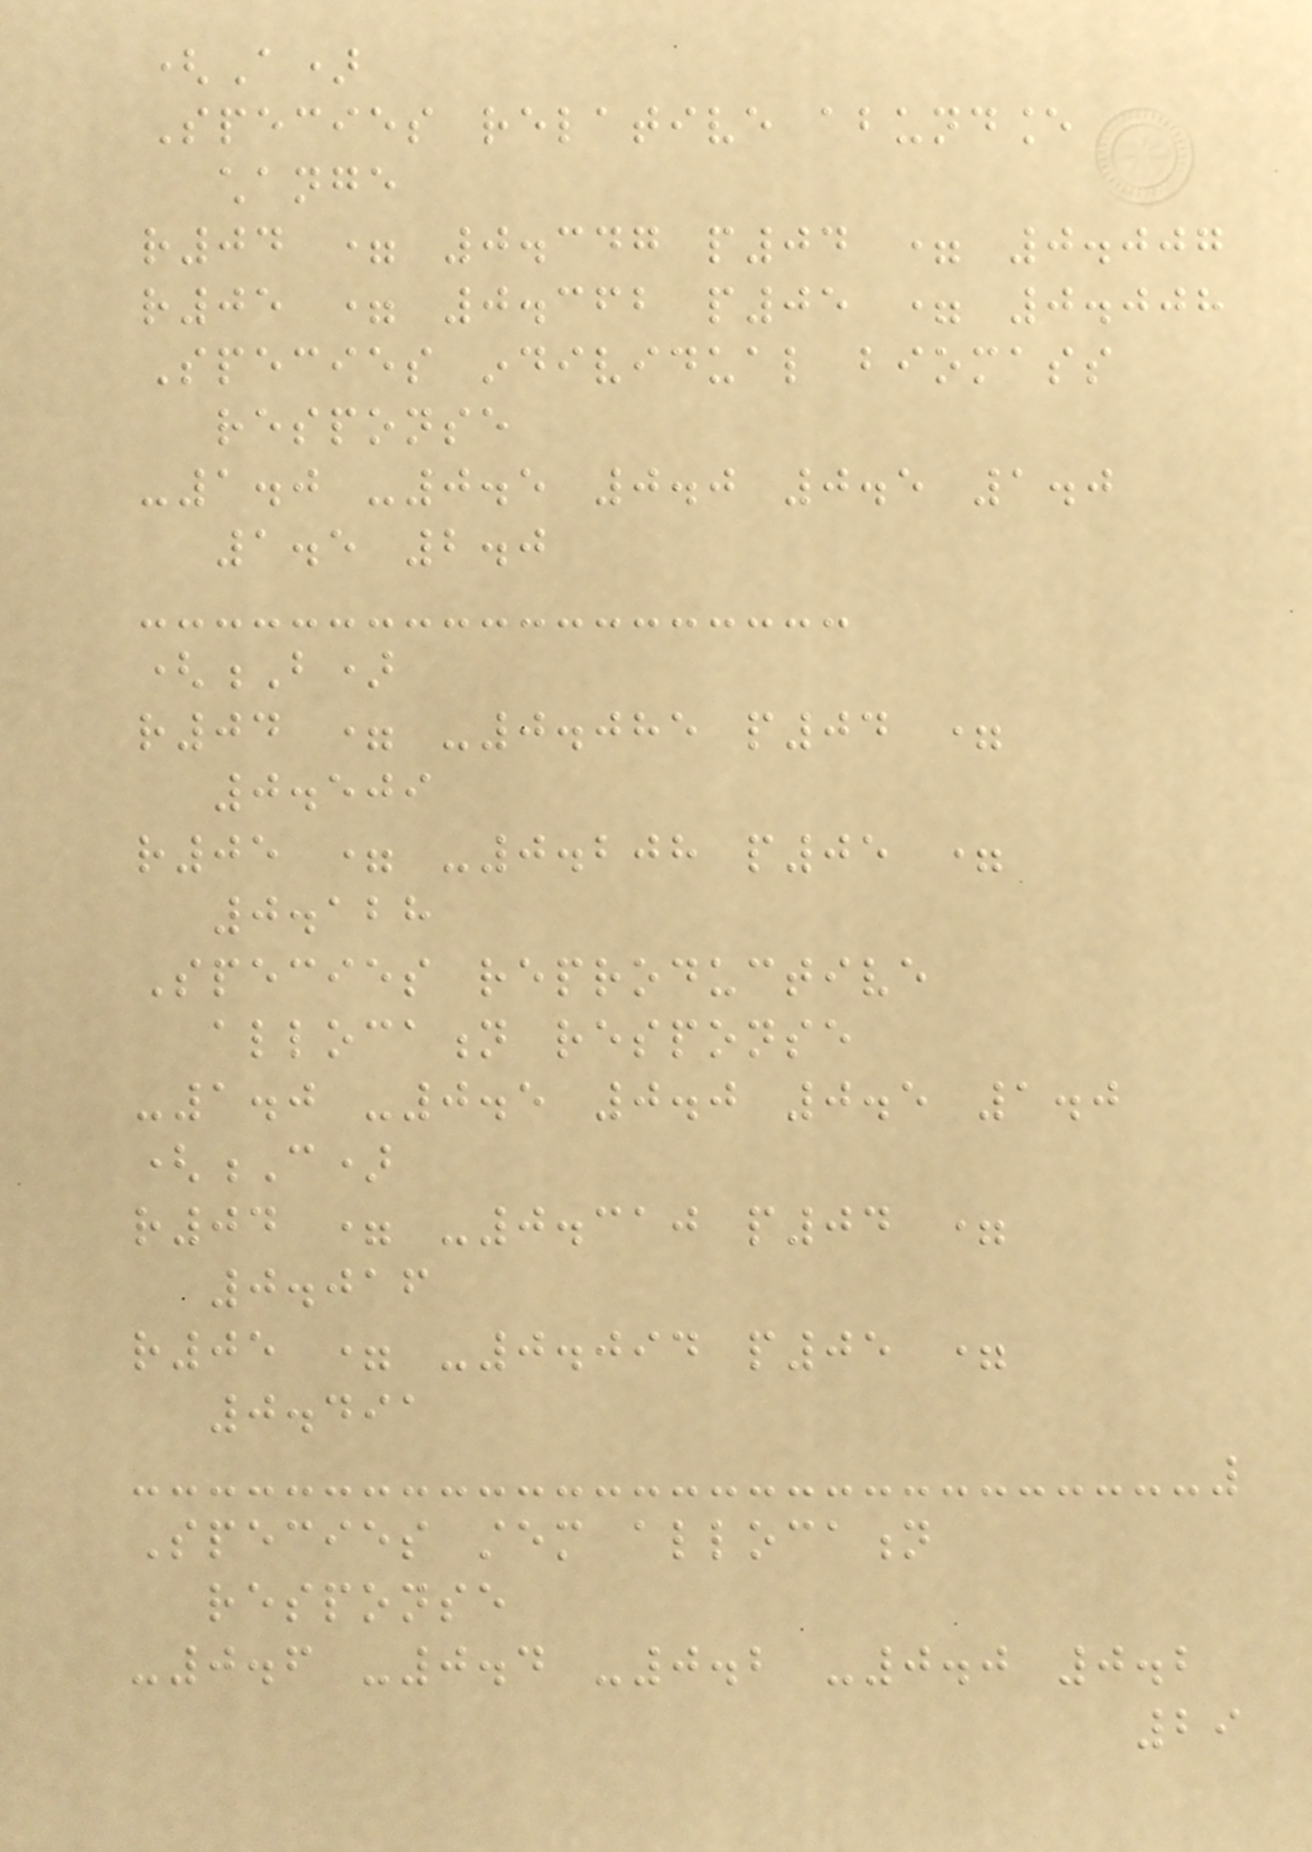(A)
Species relative abundance
change
r04 = 0.347 p04 = 0.007
r05 = 0.362 p05 = 0.008
Species individual biomass
response
-1.0 -0.5 0.0 0.5 1.0
1.5 2.0
(B)
r04 = -0.085 p04 =
0.509
r05 = -0.208 p05 =
0.128
Species reproductive
allocation response
-1.0 -0.5 0.0 0.5 1.0
(C)
r04 = -0.310 p04 =
0.016
r05 = -0.094 p05 =
0.491
Species stem allocation
response
-0.6 -0.4 -0.2 -0.0 0.2
29
